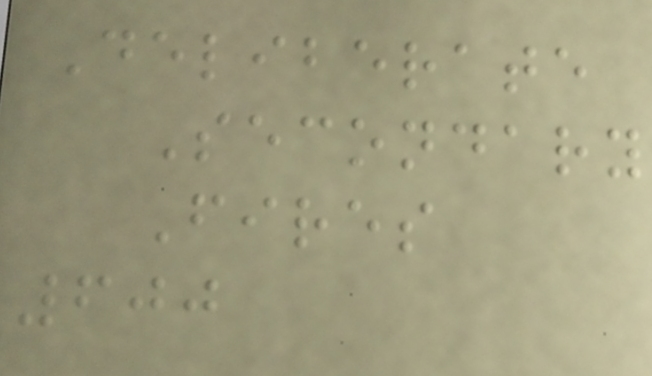Deliberate
Secondary
Fires
600
